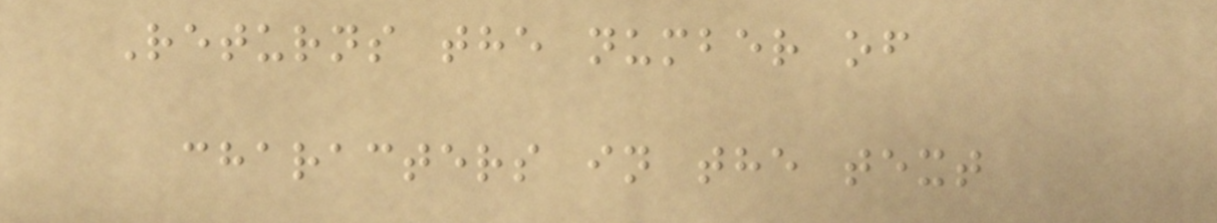Returns the number of
characters in the text
